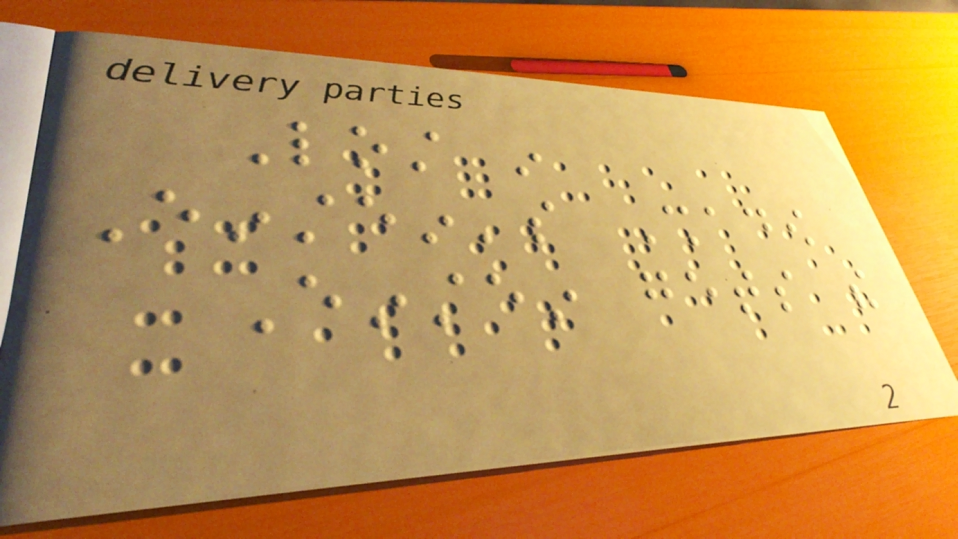Lost in
Einstein's Shadow
Einstein gets the
